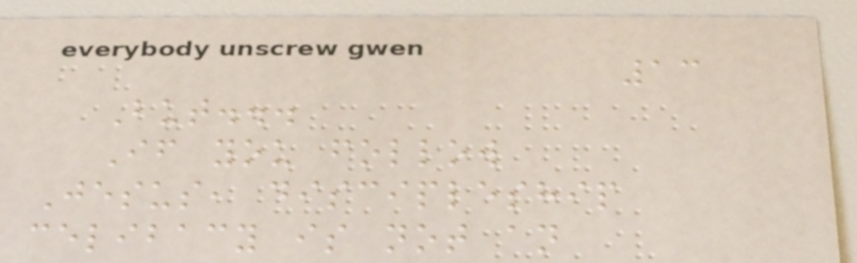13
But...
If you follow
Jesus, discipleship
celibacy is not an
